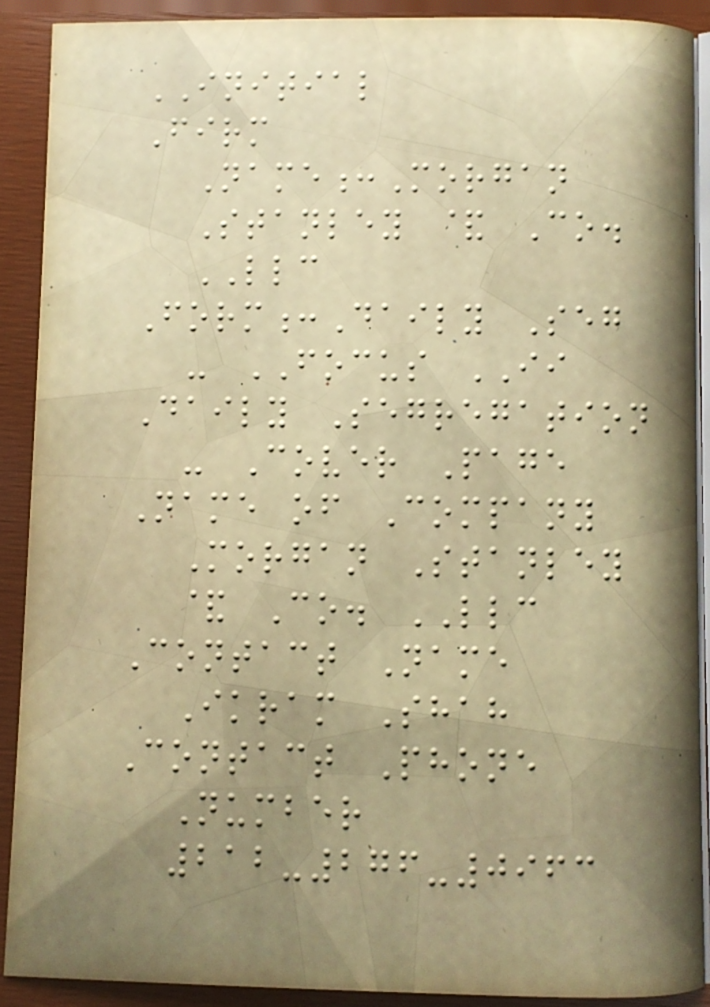INITIAL
Firm
Name:Morgan
Stanley & Co.
LLC
Form:Daily Seg
- FOCUS II
Daily Segregation
- Cover Page
Name of Company
Morgan Stanley
& Co. LLC
Contact Name
Ikram Shah
Contact Phone
Number
212-276-0963
